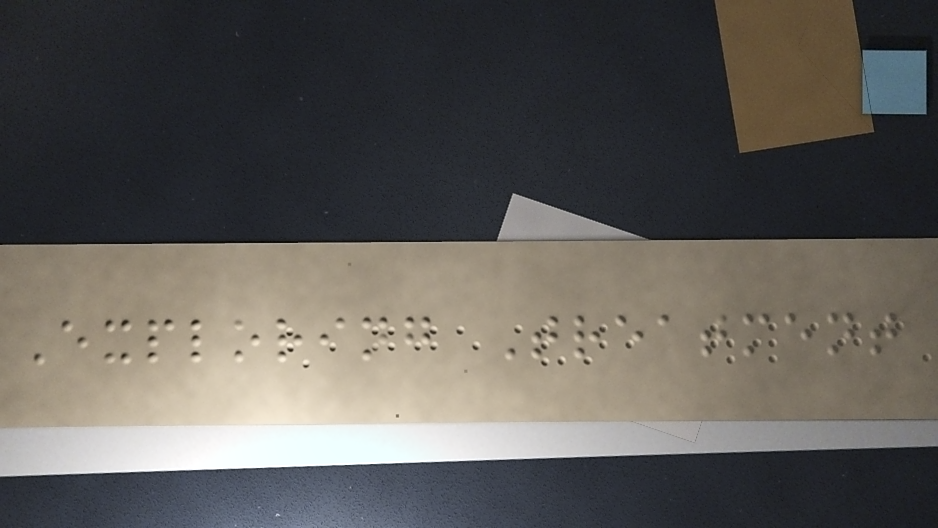Exploring Treatment
